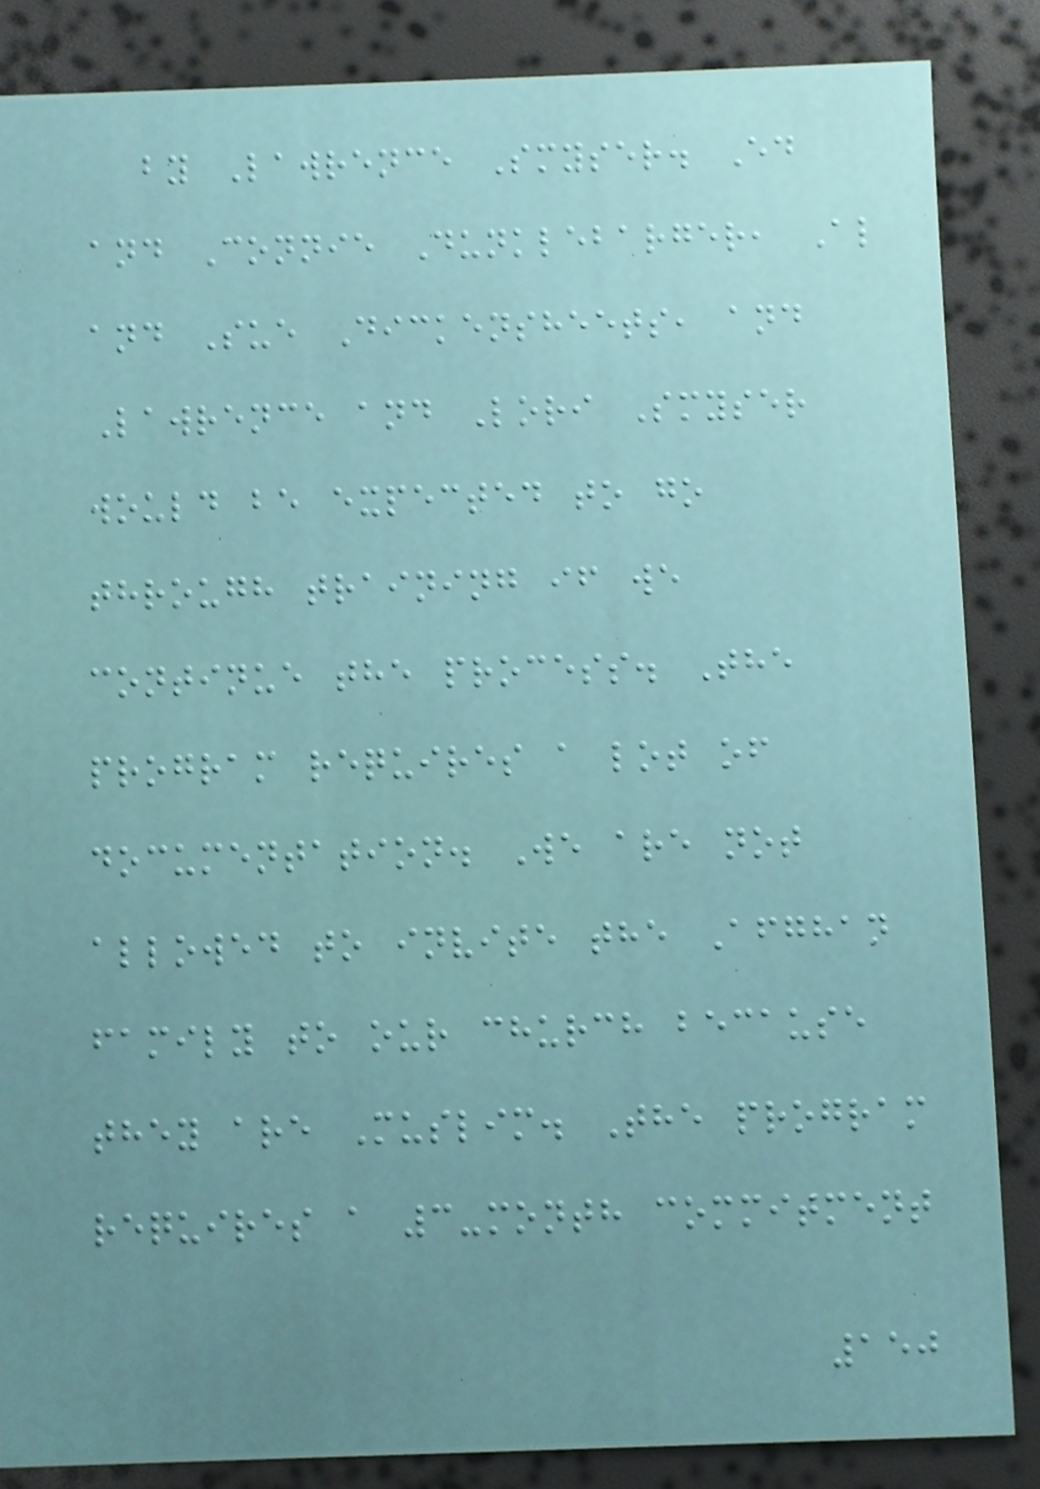by Lawrence Smyser. Ed
and Connie Dunklebarger, Al
and Sue Dickensheets, and
Lawrence and Lori Smyser
would be expected to go
through training if we
continue the process. The
program requires a lot of
documentation. We are not
allowed to invite the Afghan
family to our church because
they are Muslim. The program
requires a 3-month commitment
150
